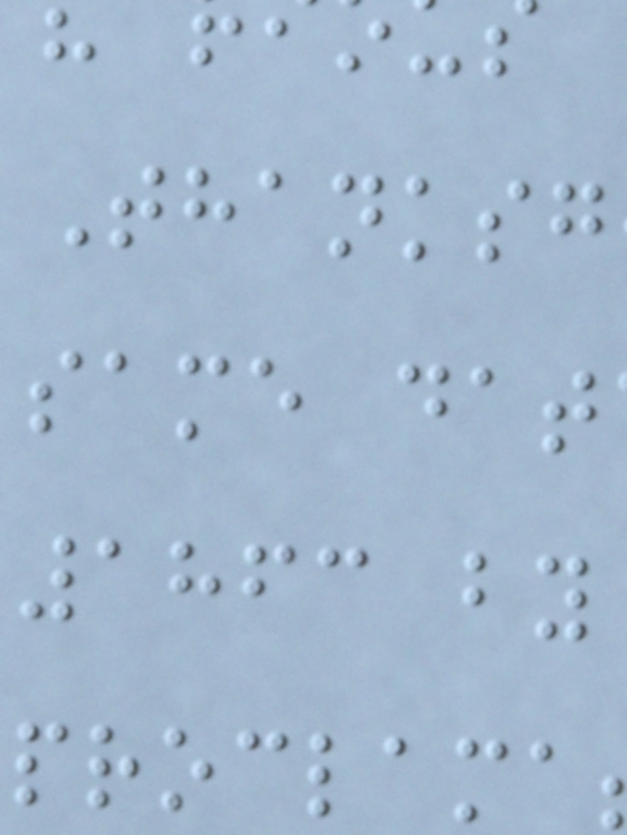Thanksg
same dat
1863 by
proclama
